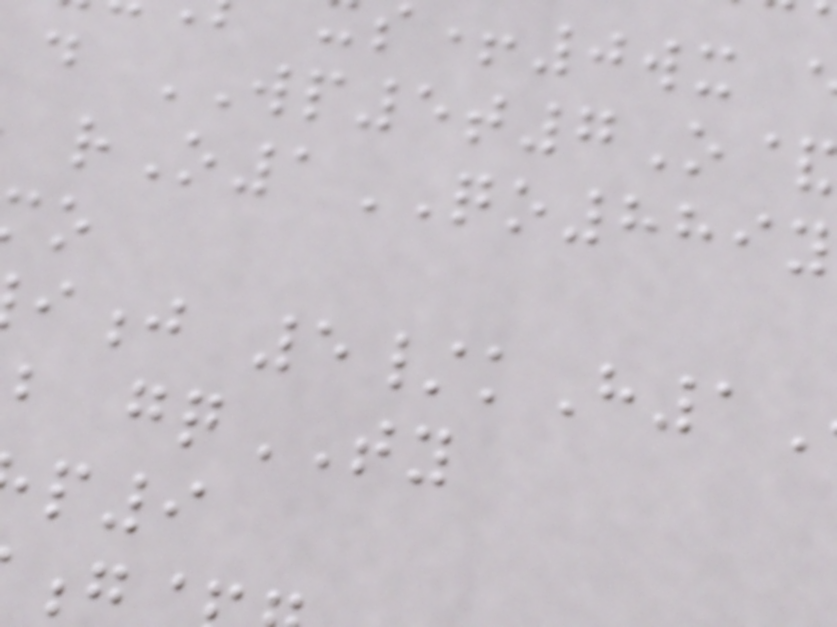d WP5t7O
rO1QO889y
j 5/kH1
b gqTY
